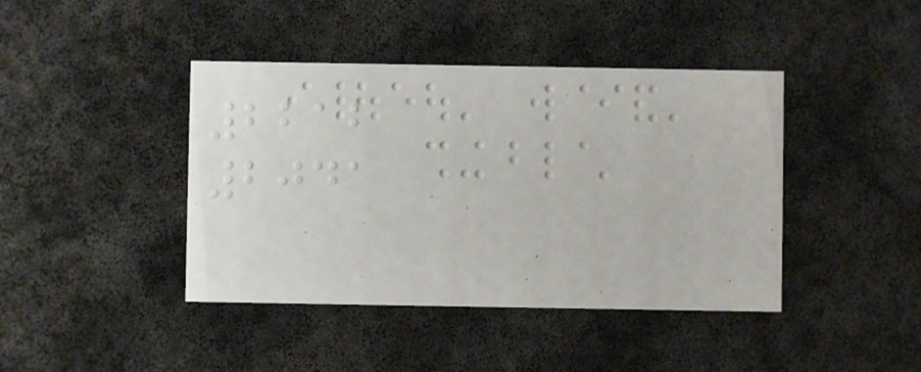2212
2041
